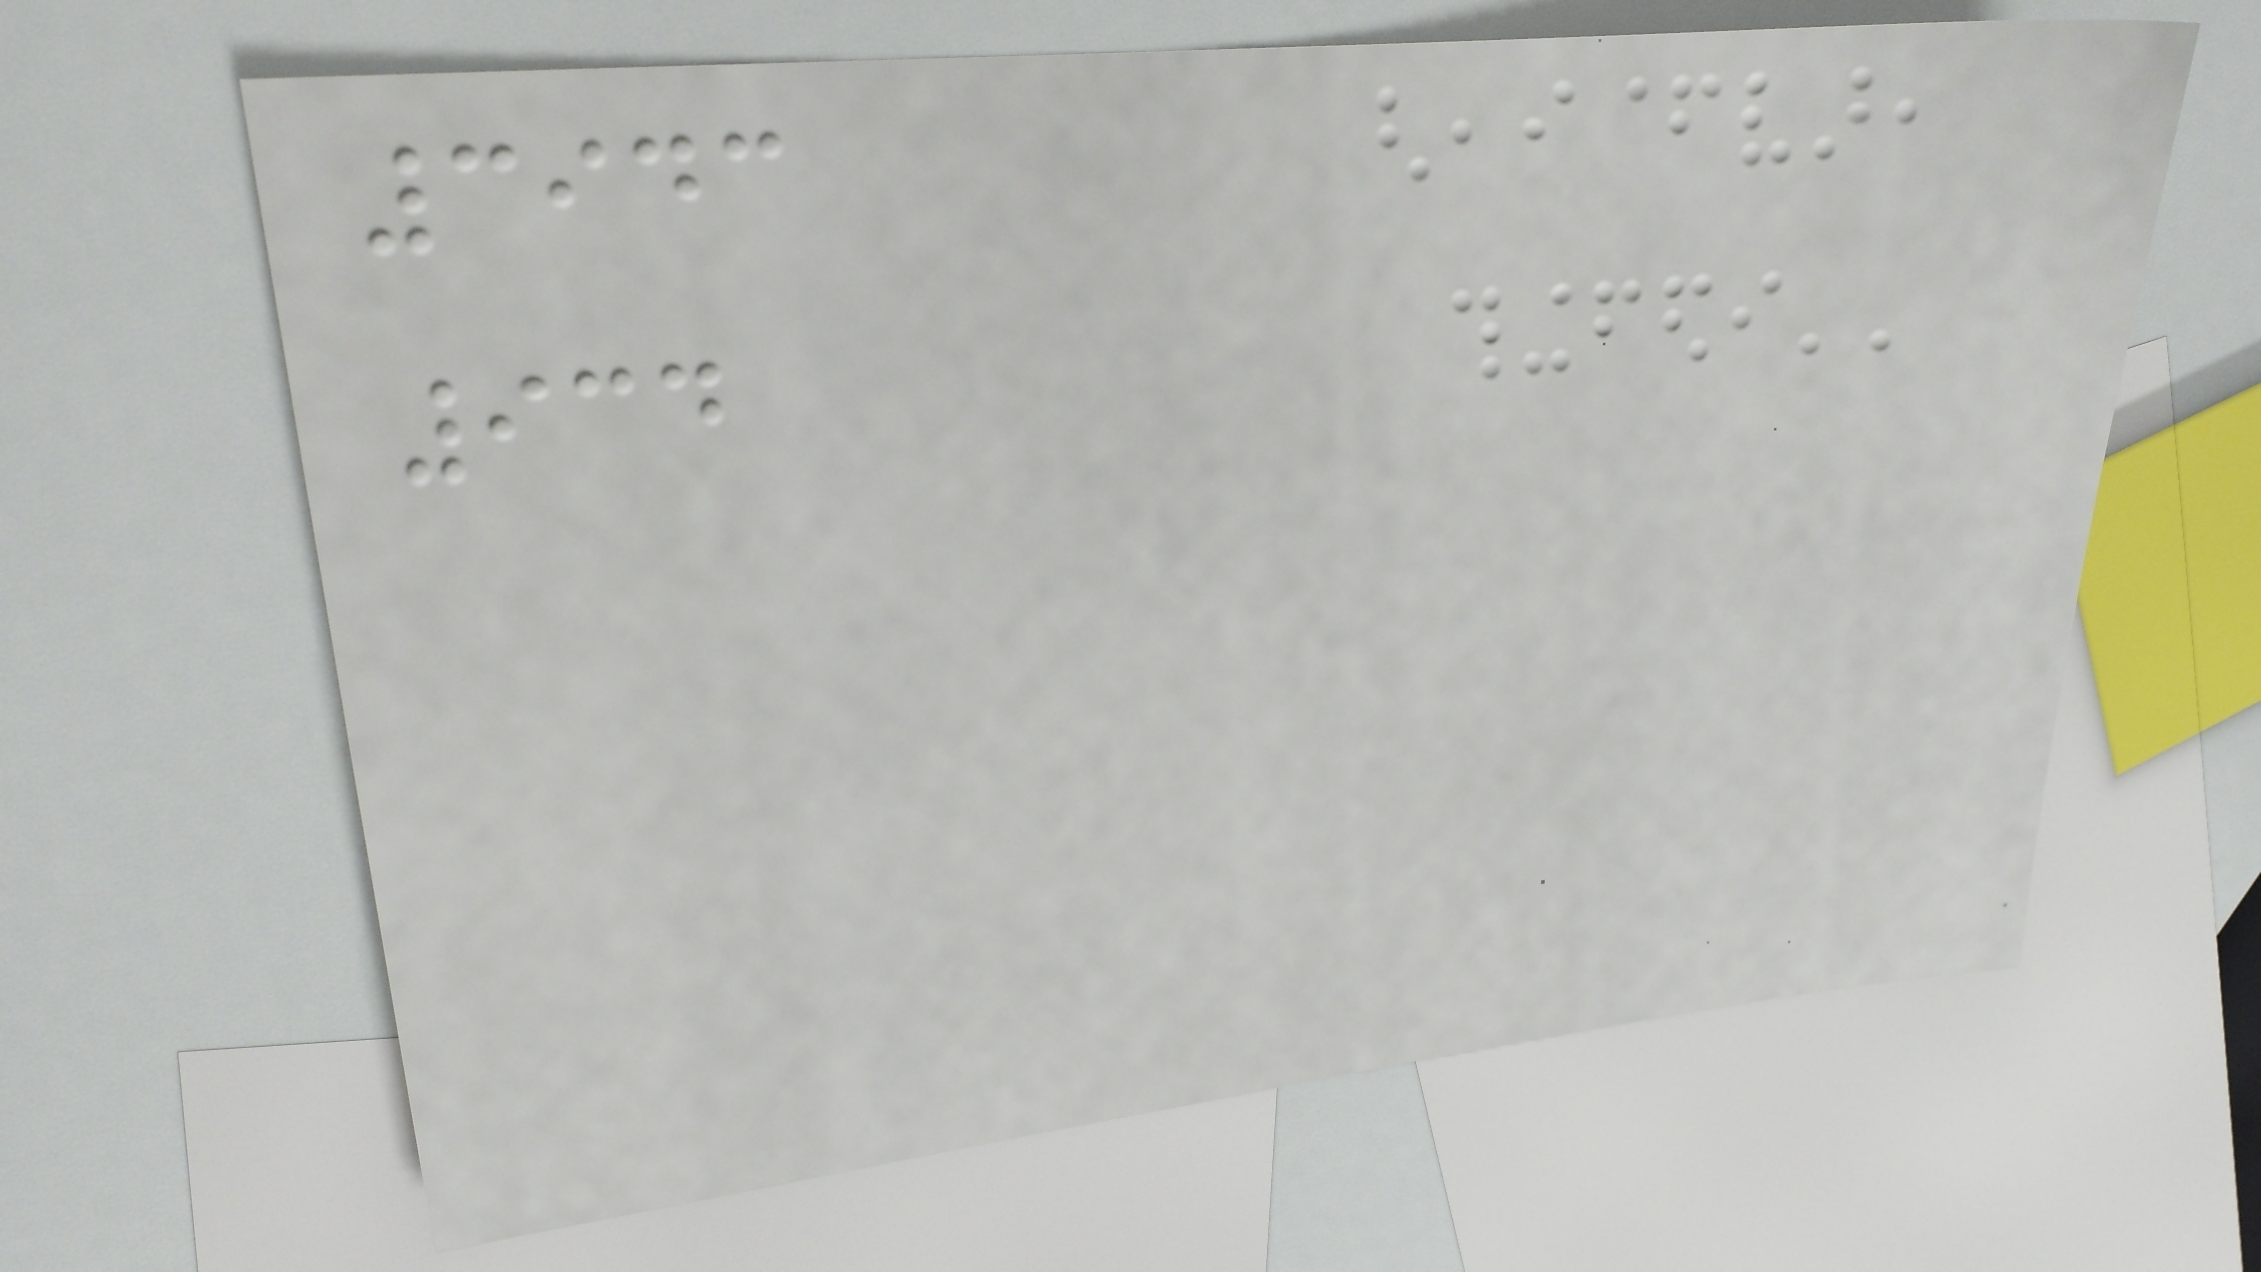3943
934
